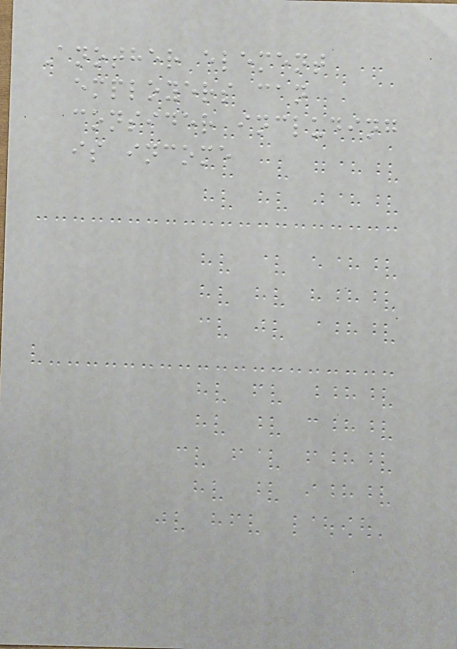Another element
employers can
consider including
is income
